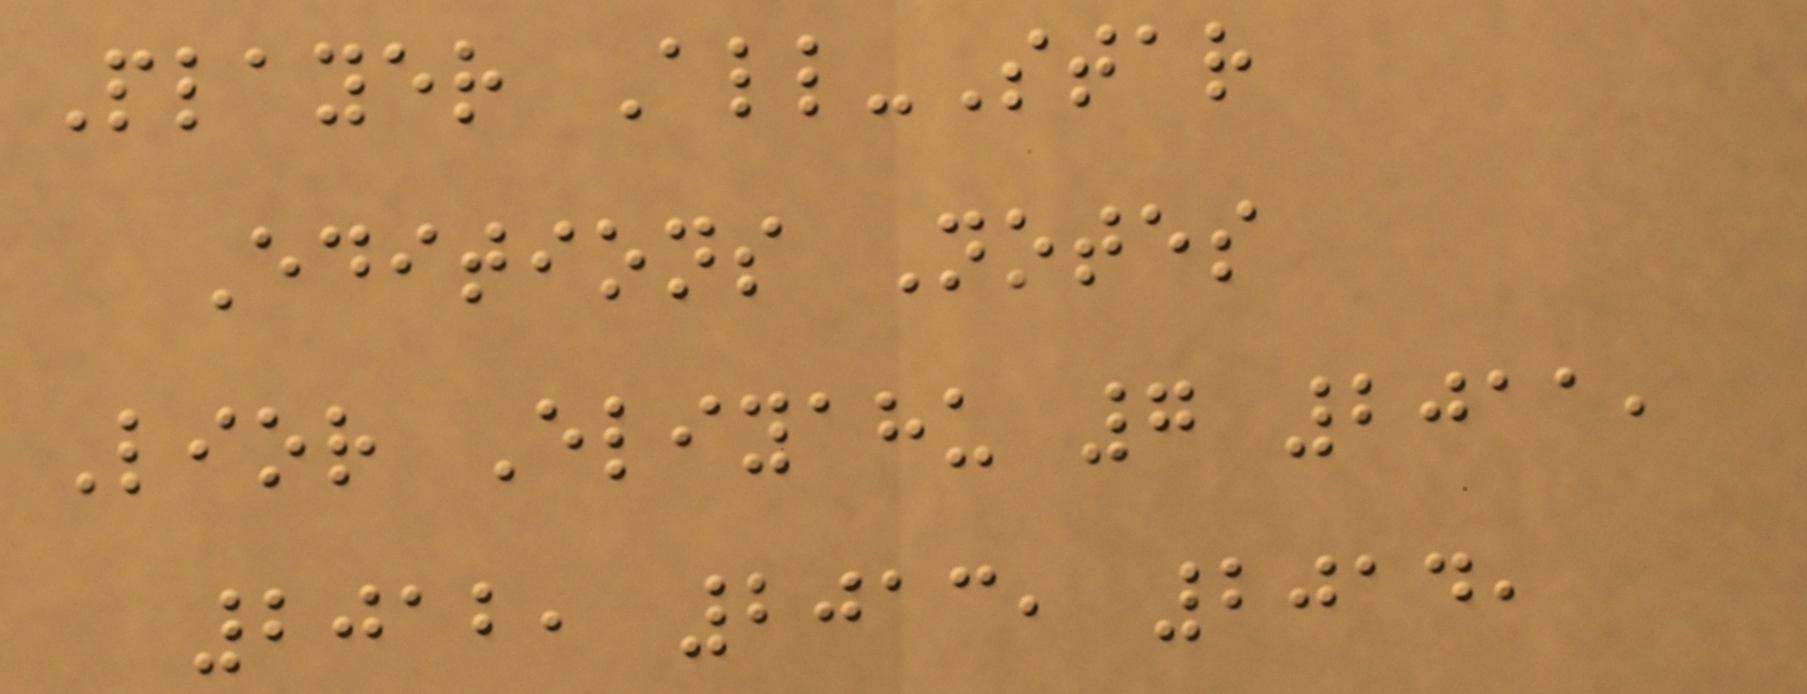Player All-Star
Editions Notes
Lior Eliyahu 7 2011,
2012, 2013, 2014,
